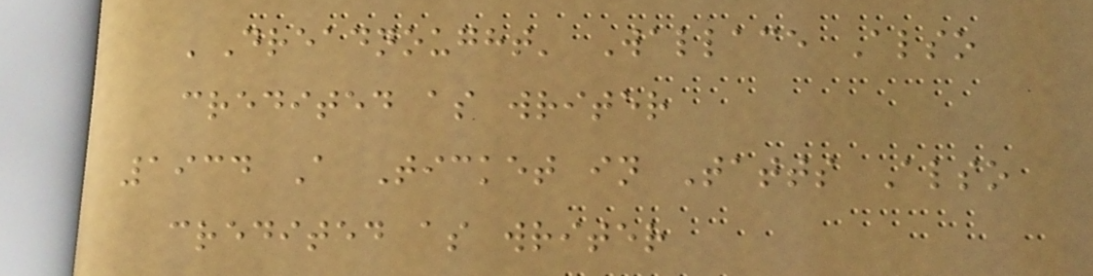'Dreadnought' Wallace Also
credited as writer
1934 A Ticket in Tatts Also
credited as writer
